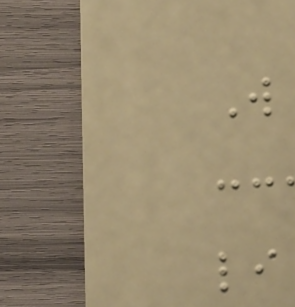W
li
